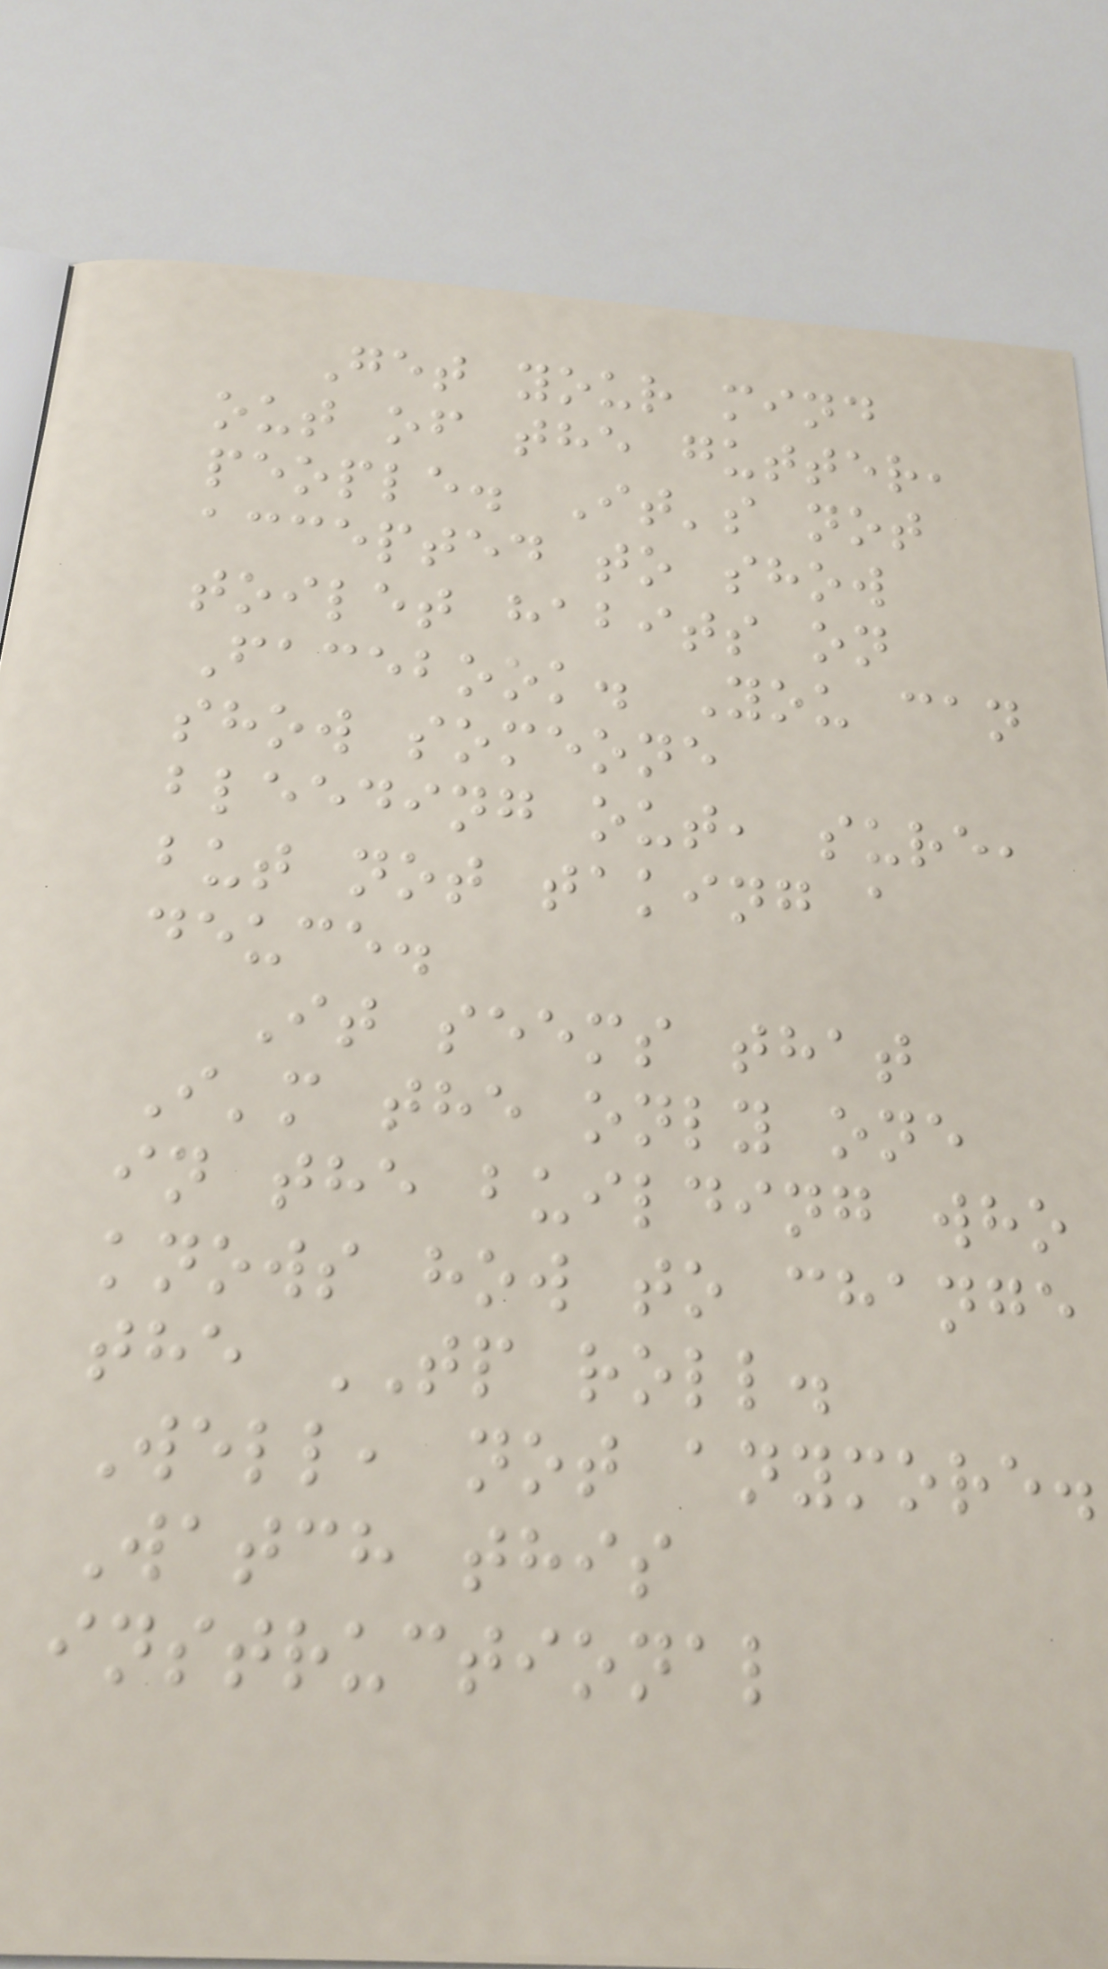Get your mind
out of the gutter,
people. It's not
accepted to show
toilet habits on
Facebook. You can
show someone
bleeding out, sure,
but not taking a
deuce.
It seems that
I'm the only one
in the building who
knows how to change
the TP roll.
Well, not anymore.
Watch this
instructional
